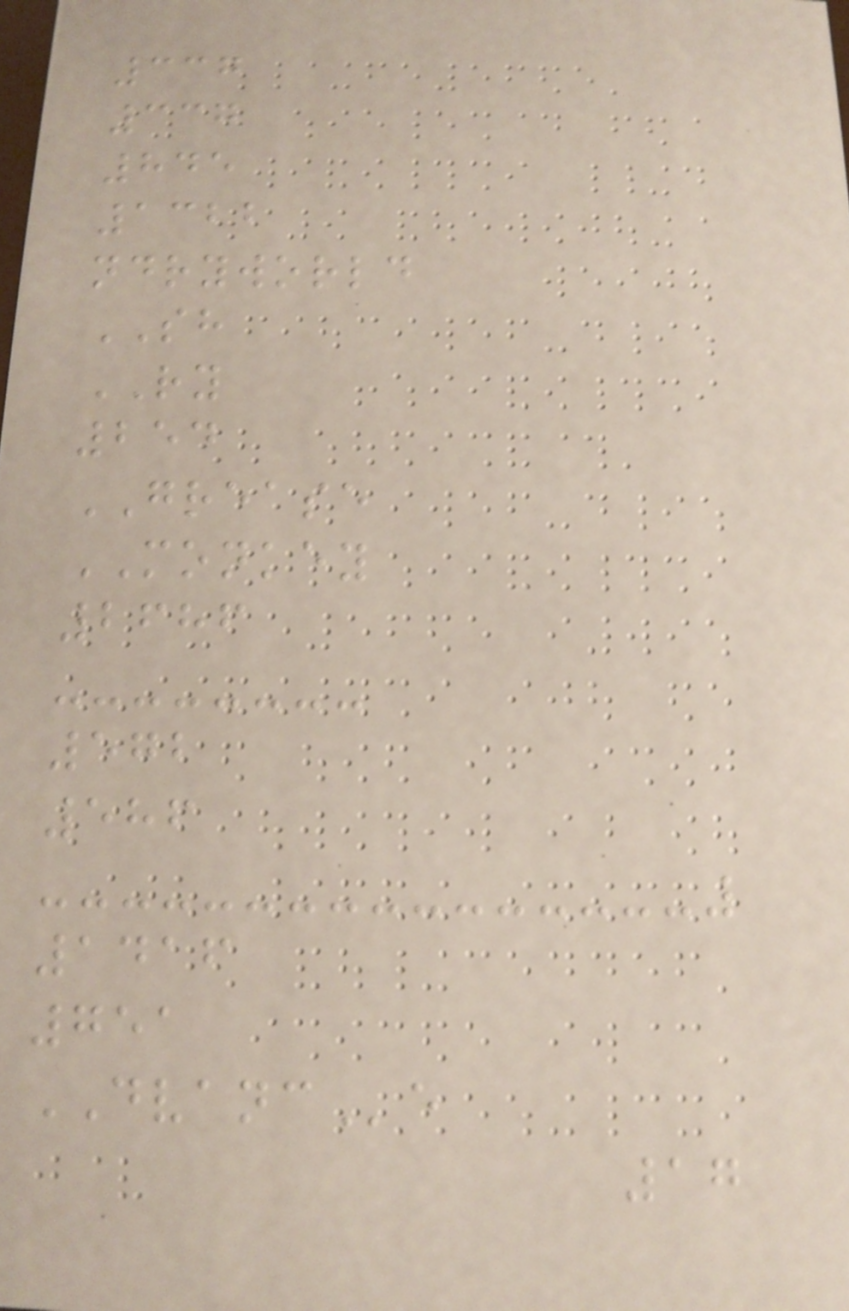337
337
845
1322
ndryworld
SH
RY
254
GREASE
MONKEY
2686
572
586
1416
751
DVANCe
17
